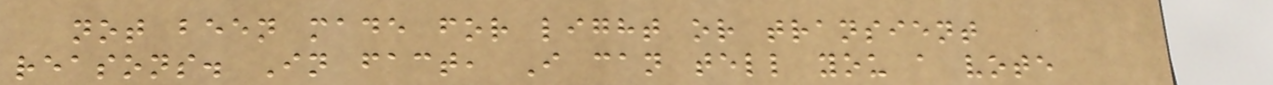not been made for light or transient
reasons. In fact, I can tell you a vote
